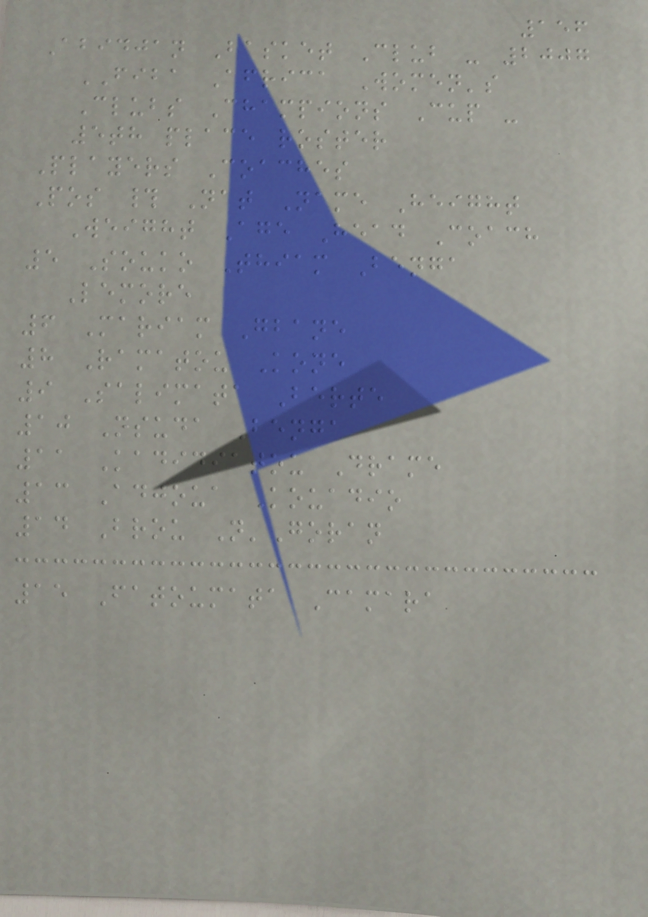156
Abidjan Basket Club - 2007
FIBA Africa Women's
Clubs Champions Cup -
5th place roster
Players Coaches
Pos # Nat Name Height
Weight Age Head Coach
5 Souko Thiam Benga
Lemore
6 Mariam Gbane
8 Ramatou Kone
9 Salimata Berte
10 Nsuda Benga
11 Kadidiatou Drame
13 Adjoua Kouadio
14 Brou N'Goran
15 Fatoumata Camara
